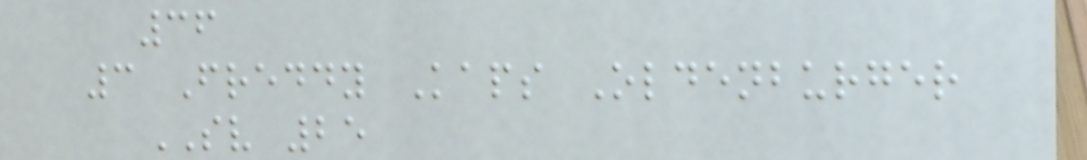36
3 Freddy Kaps Oldenburger
SV 25
